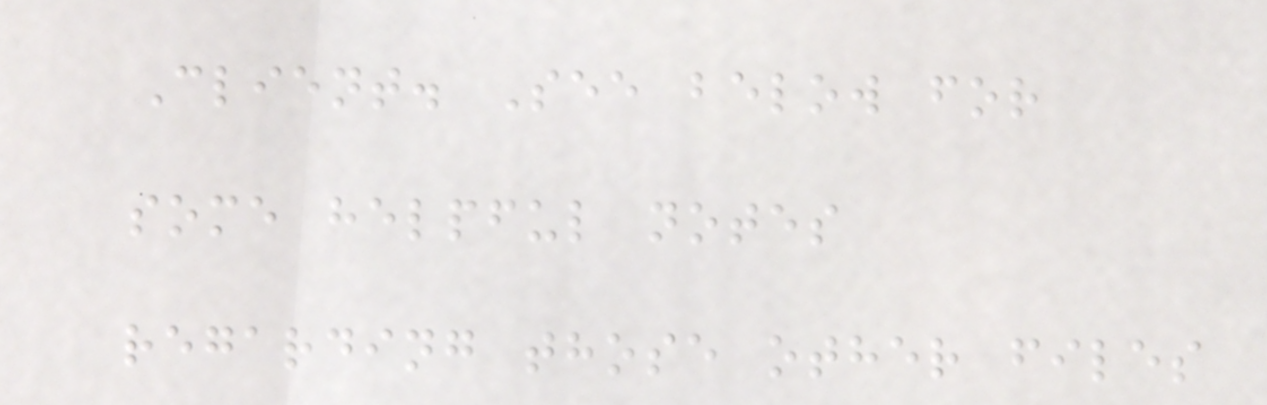Client. See below for
some helpful notes
regarding those other files
